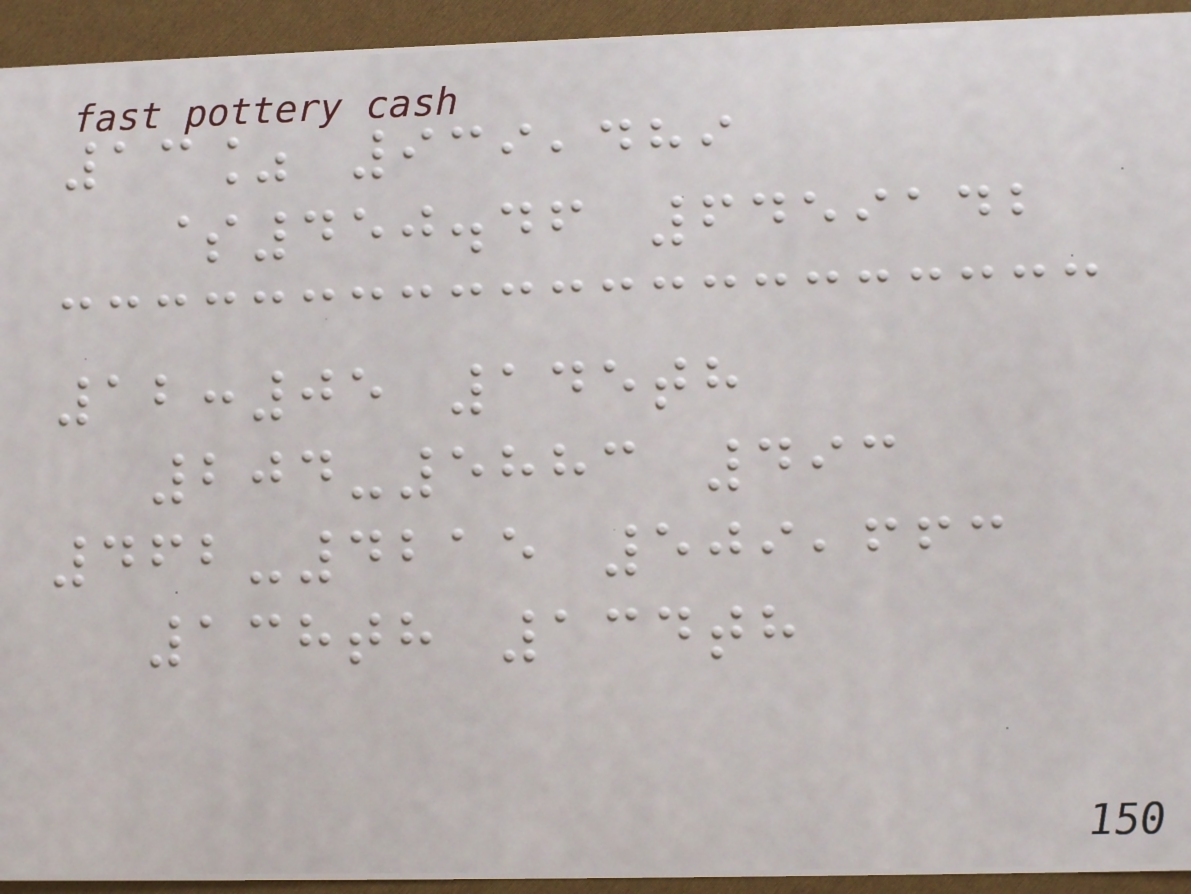13% 939,489
$450.46 6459142
12:05 145th
204-5883 493
462-4215 509,663
138th 134th
